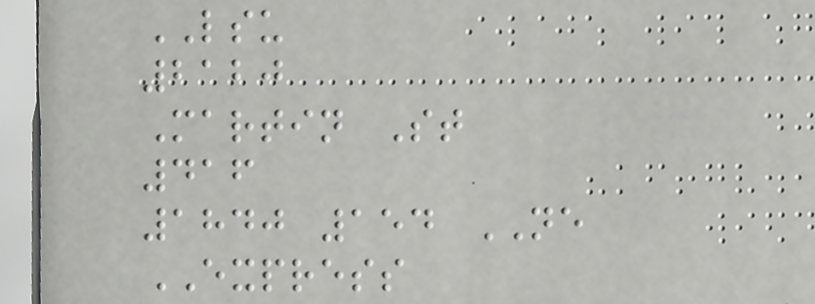LSU
2120
Martin St
416
1840 154 NE
EXPRESS
